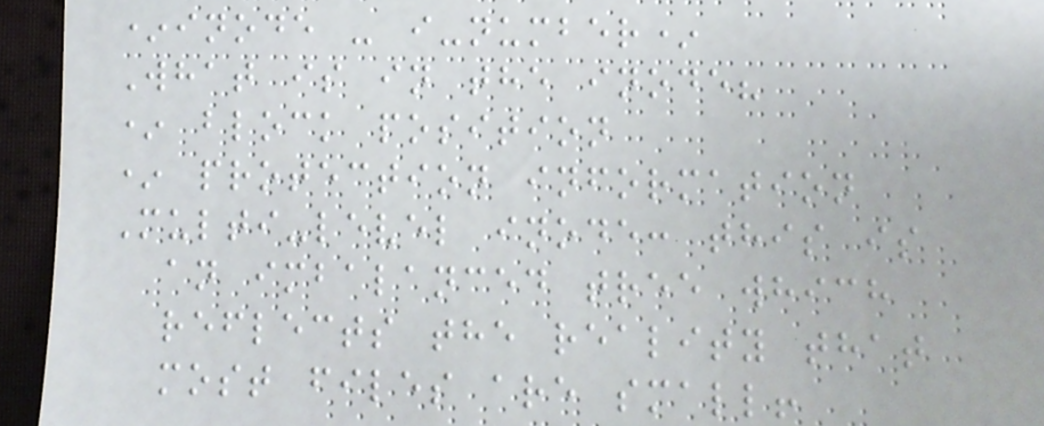*inode - i-number*
What is in the inode?
* block position
* protection information
Multi-level inode: this is
an imbalanced tree which
reflects the reality that
most files are small!
